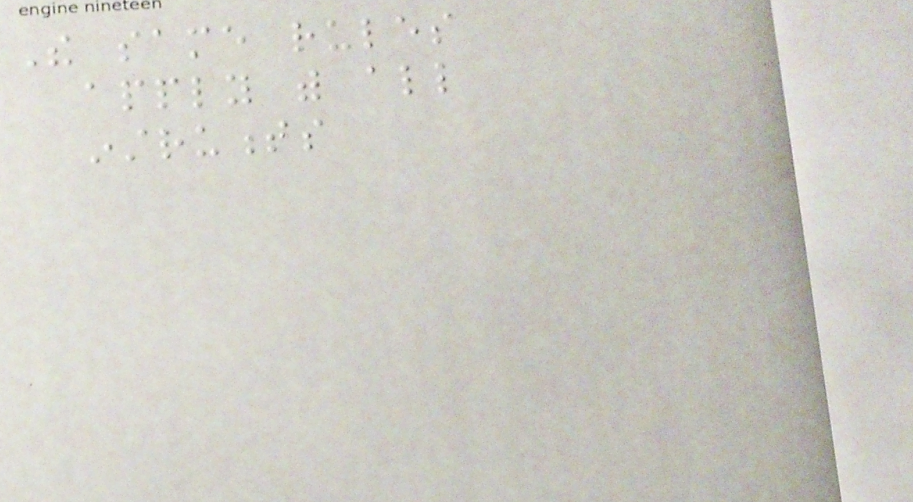The same rules
apply with all
instruments
